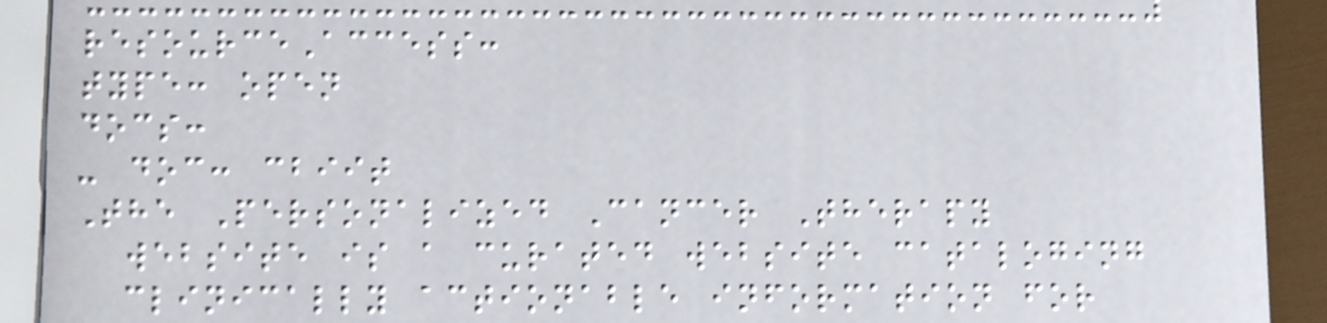resourceAccess:
type: open
docs:
- doc: cbiit
The Personalized Cancer Therapy
website is a curated website cataloging
clinically actionable information for
